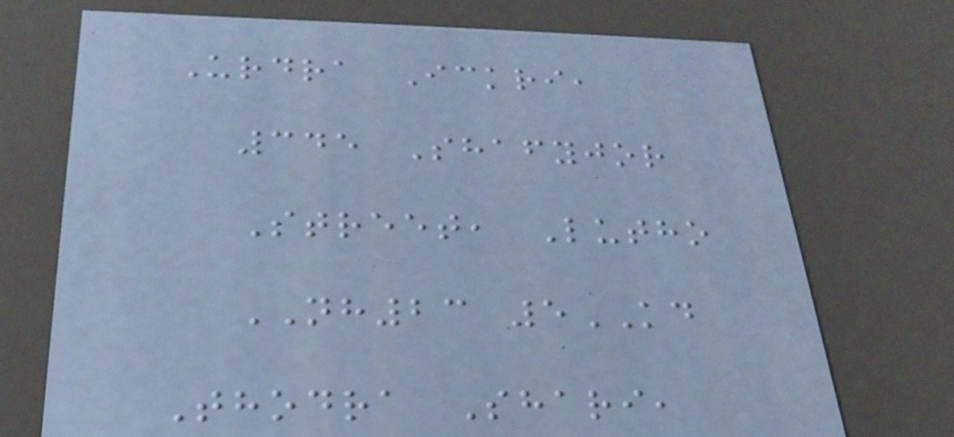Urdra Ickri,
345 Shafyjor
Street, Lutho
NH23 5KD
Thodra Shari,
